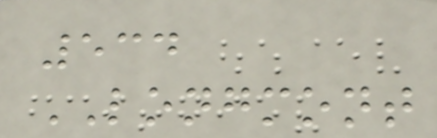534
LONGMONT
